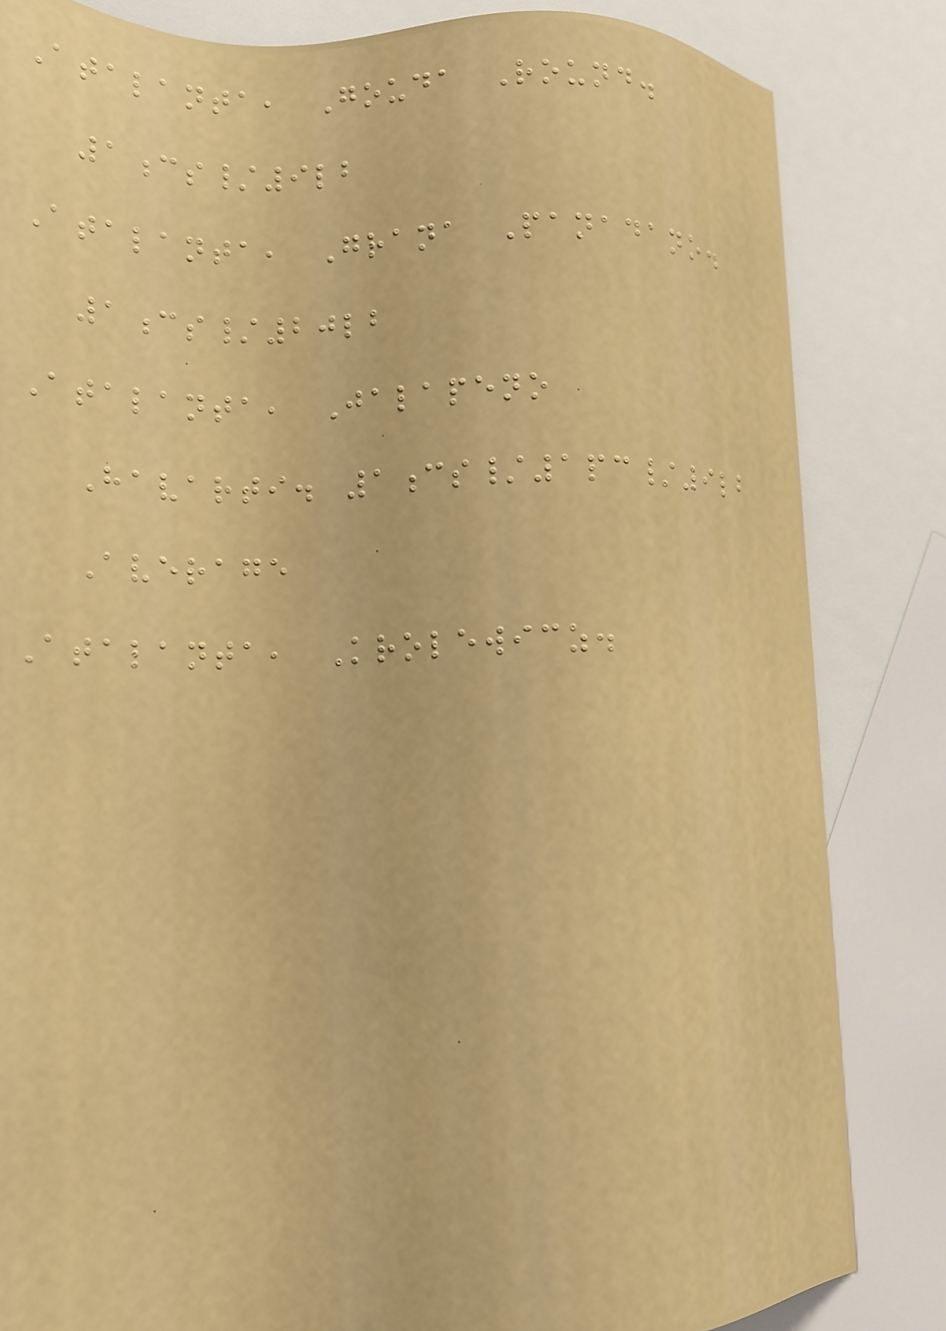Atalanta, Gouda Round.
1cs/9lb
Atalanta, Grana Panadano.
1cs/20lb
Atalanta, Jalapeno
Havarti. 1cs/1pc/9lb
Average
Atalanta, Krolewicz.
